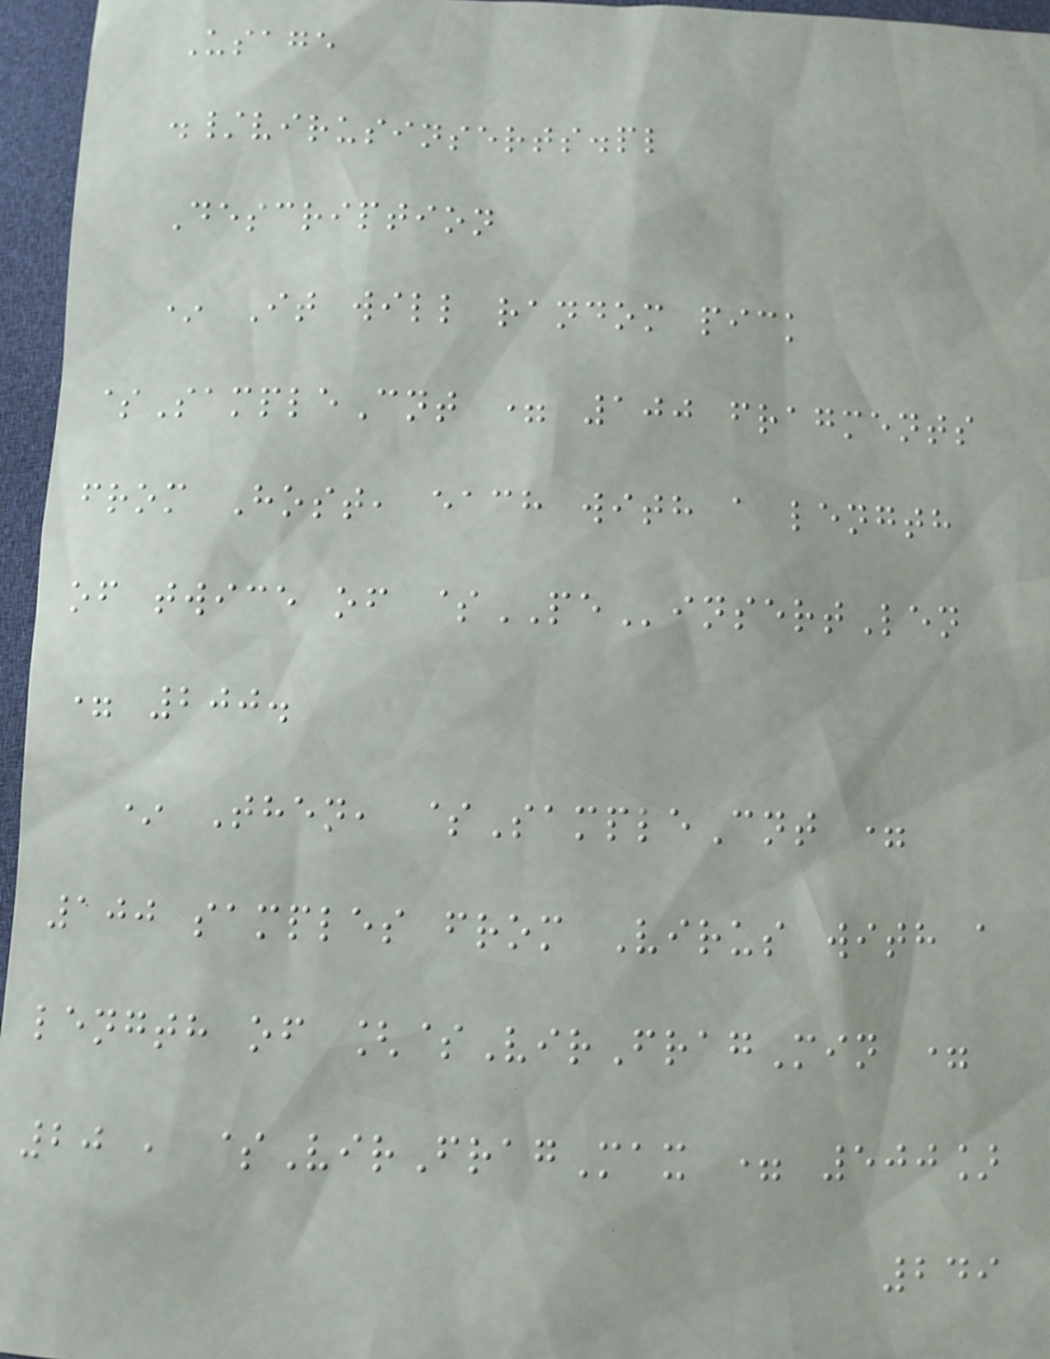Usage
./virusinserts.pl
Description
* It will random pick
$SampleCnt = 100 fragments
from Host, each with a length
of twice of $PEinsertLen
= 200.
* Then, $SampleCnt =
100 samples from Virus with a
length of [$VirFragMin =
20 , $VirFragMax = 500]
249
